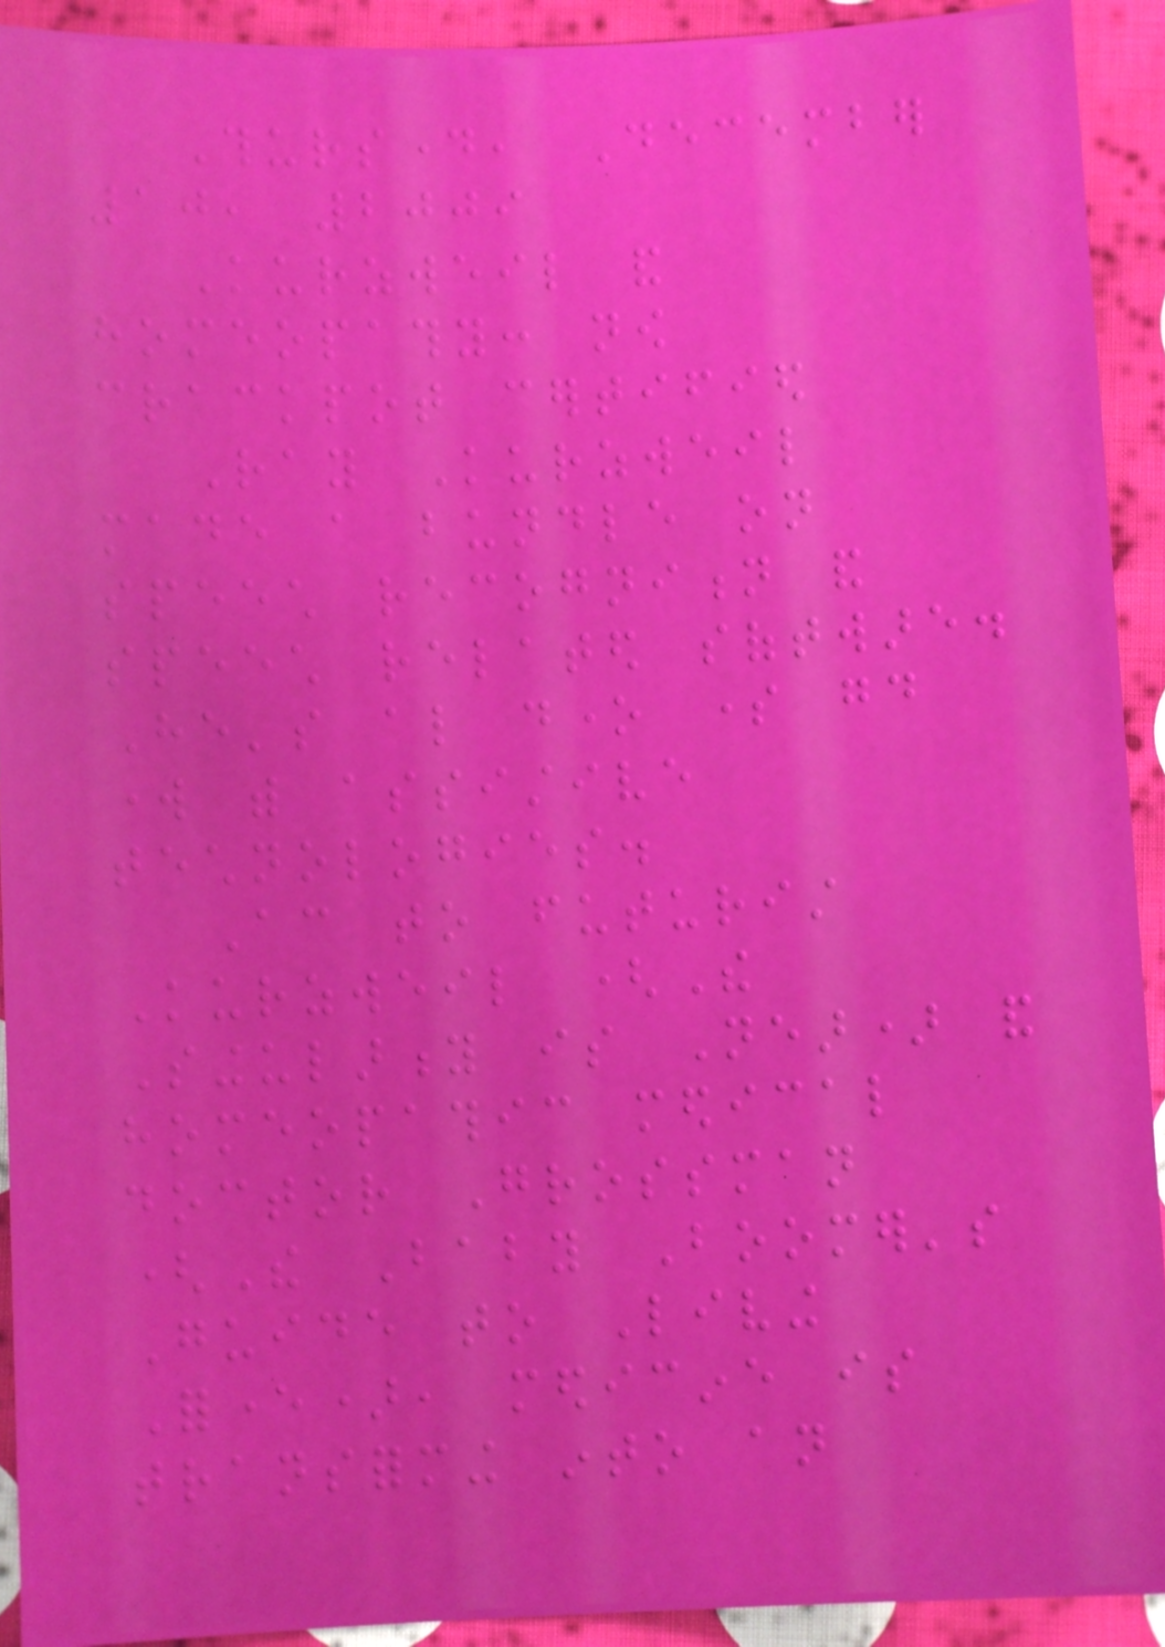Thursday, December
10, 2009
Kurzweil and
homeopathy: now
crackpot certified
Ray Kurzweil
made a bundle on
speech recognition and
speech related software.
He's also done some good
work with assistive
technologies.
According to futurist
Kurzweil (The
Singularity is Near) and
homeopathic medical
doctor Grossman
(The Baby Boomer's
Guide to Living
Forever), medicine is
transforming into an
